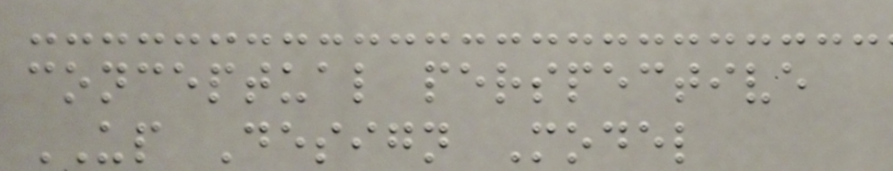conceptual perspective
UP Design Model
